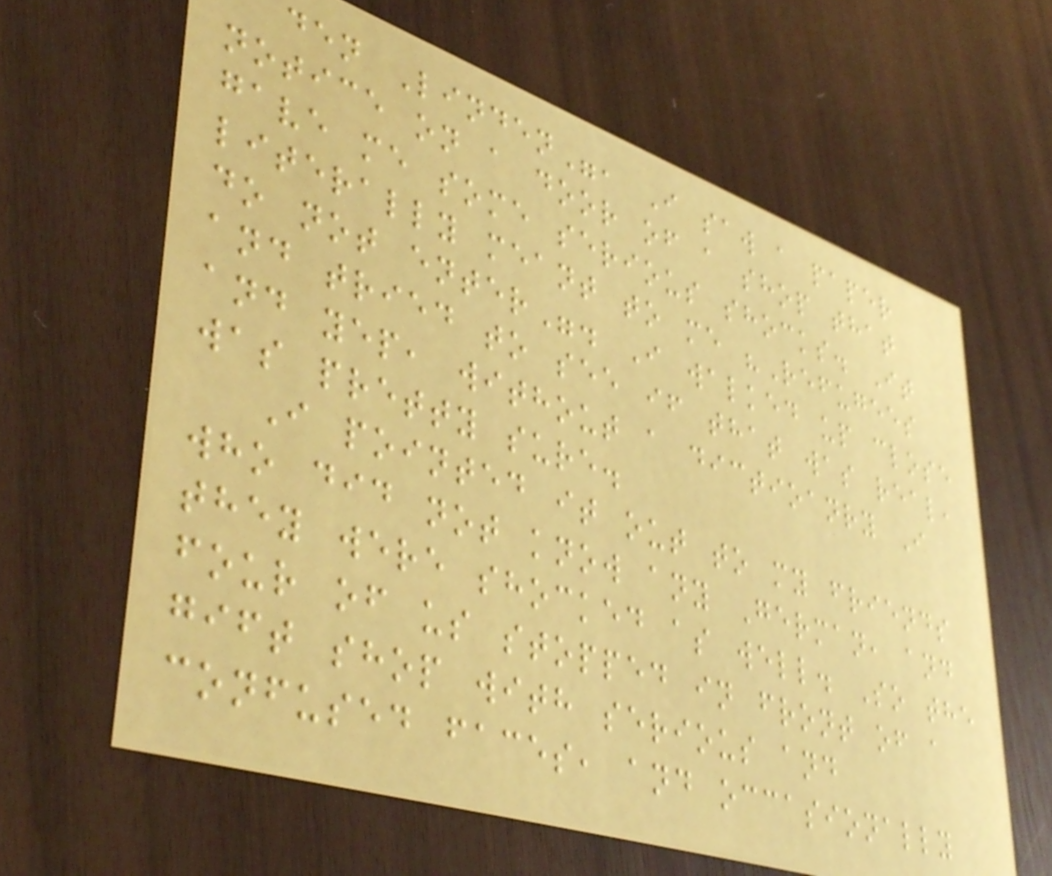den Linden", I saw a paper
notice on a door of a shop that
gave me some serious shocks. It
literally meant to me "Refugees
do not enter". I walked up close
and tried to see if that was real,
and yep, without a dictioanry I
was pretty sure.
I pointed it out to my friends
who did not know any German, and
they were shocked as well. So the
four of us stopped in front of a
gift shop with serious and
confused faces, and occasionally
